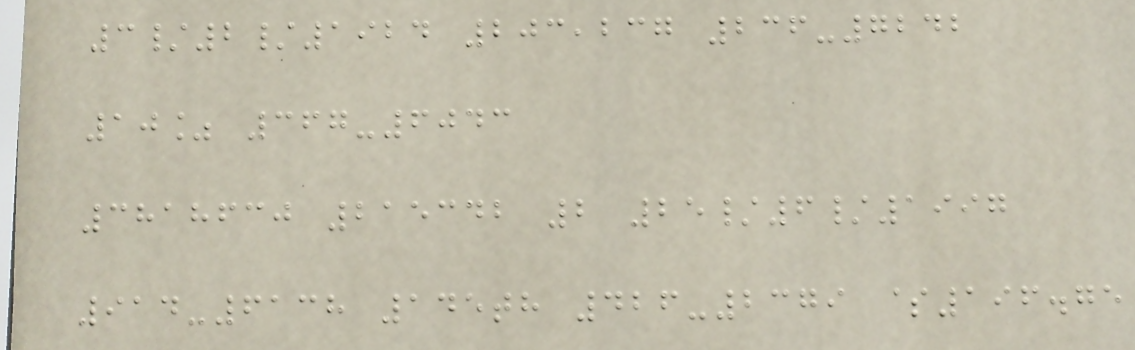3/2/1924 203,237 236-7242
10% 367-6043
3818630 215342 2 25/6/1997
914-6138 145th 426-2379 $196.75
